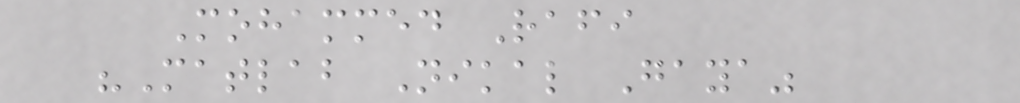Mohammed Rafi
"Matlab Nikal Gaya"
